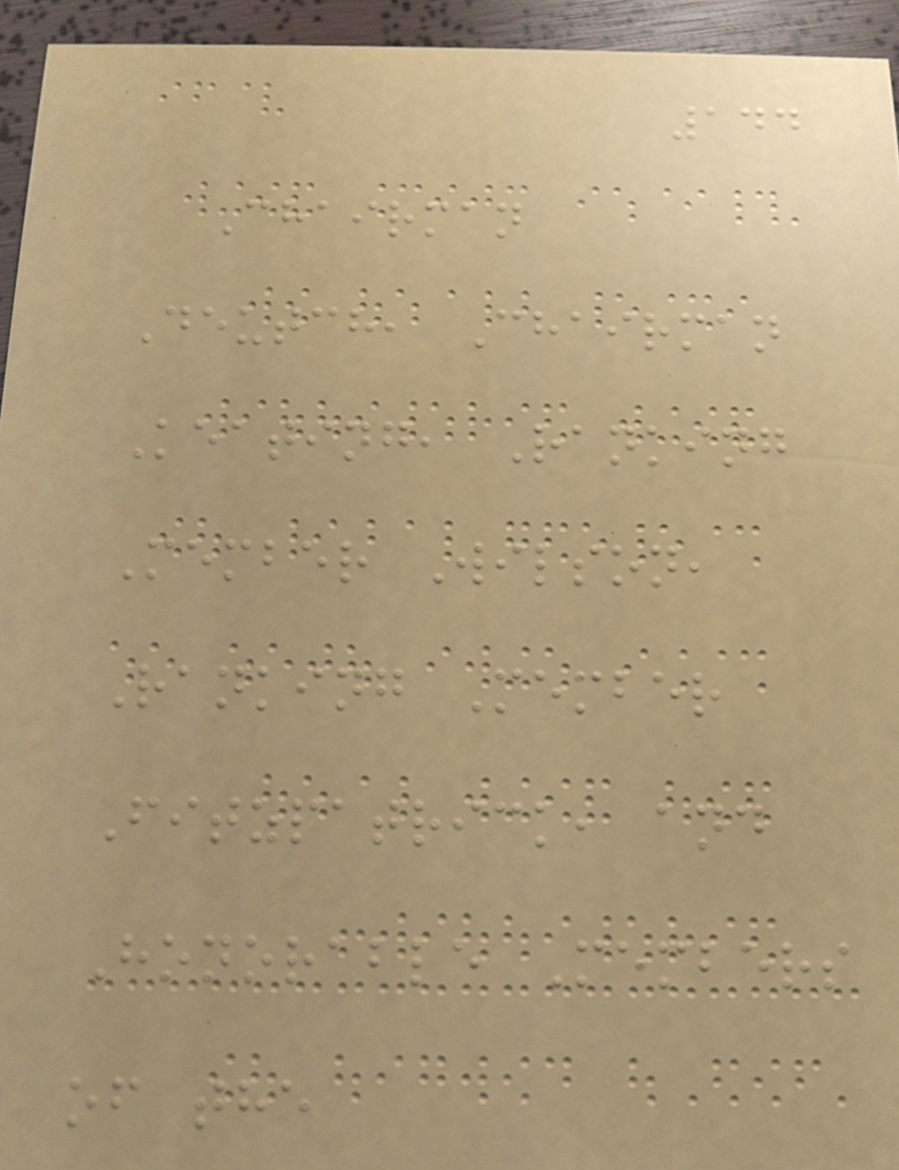144
Chairman
Deutch, Chairman
Keating, Ranking
Member Wilson,
Ranking Member
Fitzpatrick, and
Honorable Members
of the
